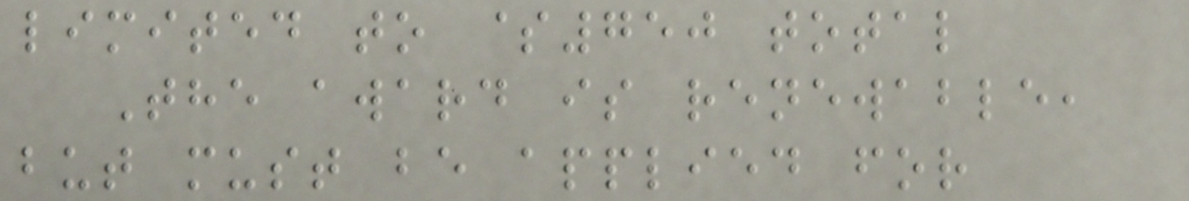limited to $750 total
The award is renewable,
but must be applied for
